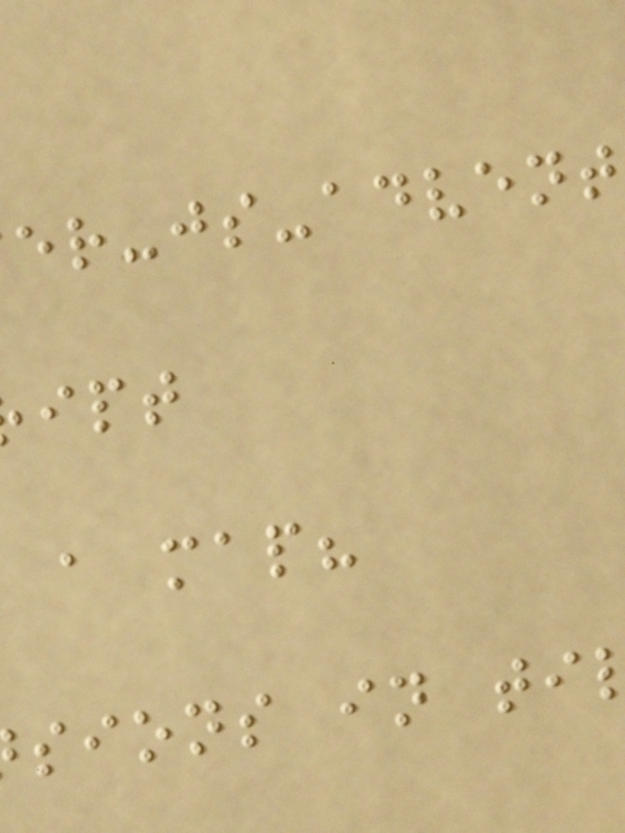a map?
sions in ti
